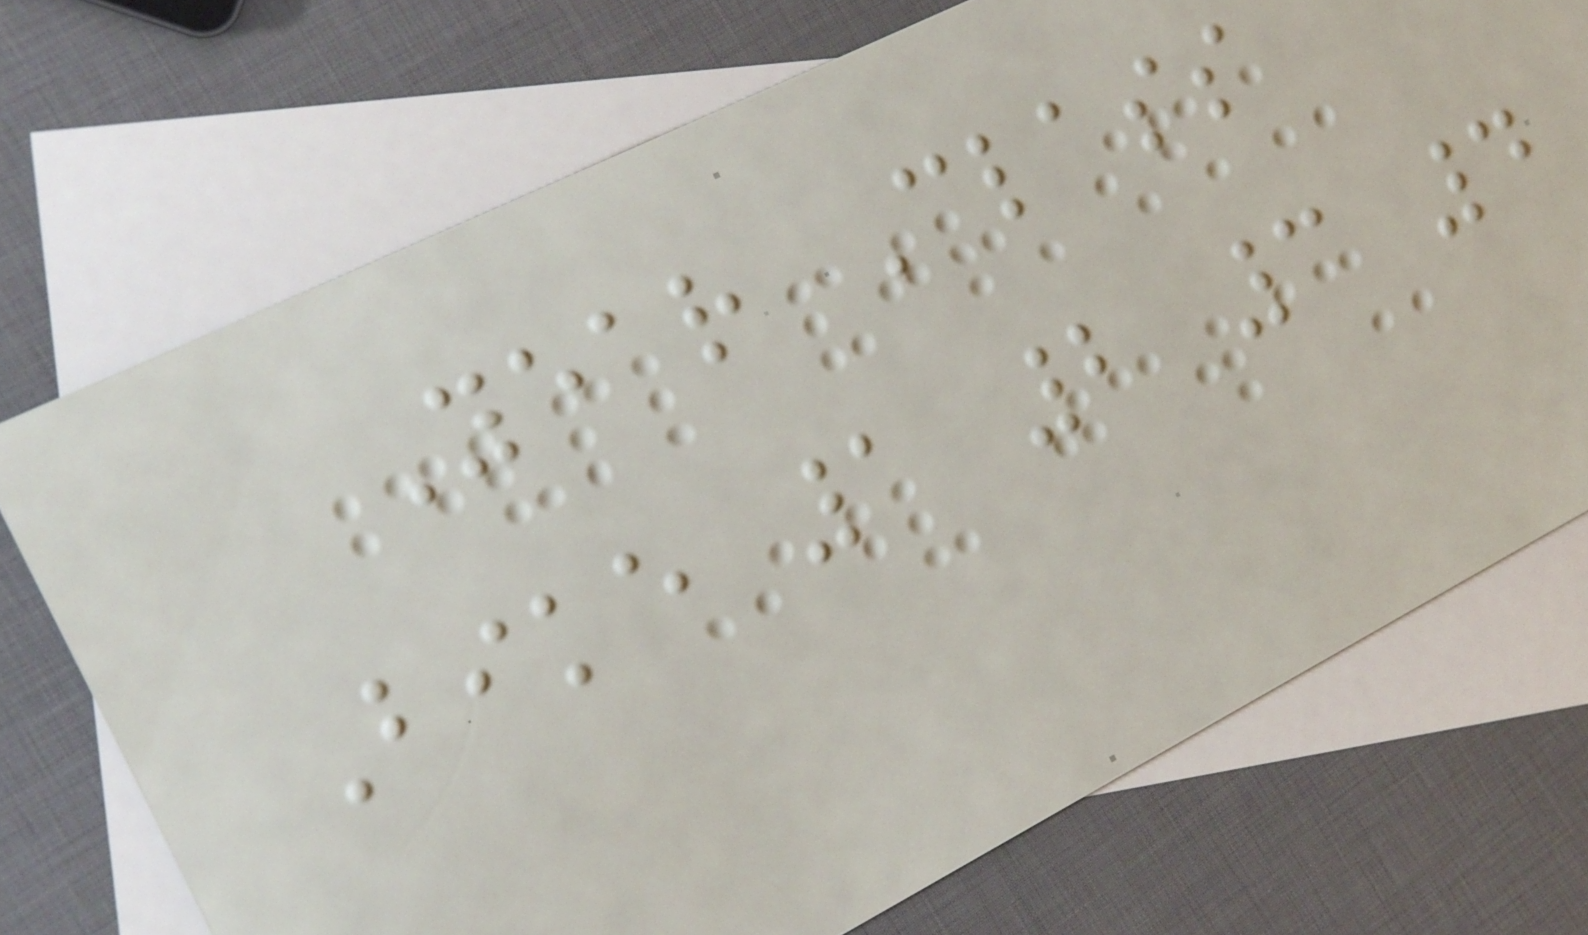Year Class
Bike 1 2 3 4
